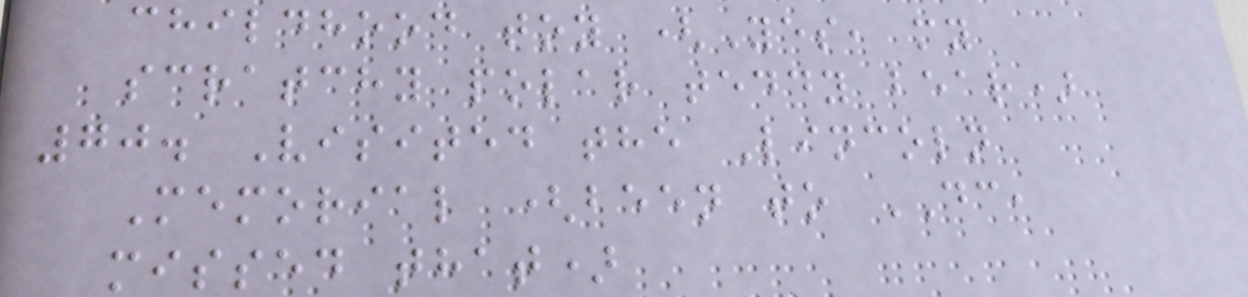childhood toy (Yes, my
scratchy polar teddy bear)
70. Visited the Lincoln
Memorial (been to DC,
missed that)
